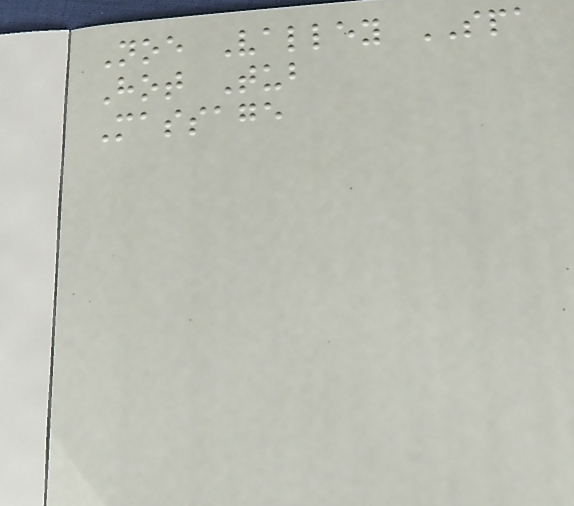Noe Valley SPA
Hot Tub
Massage
